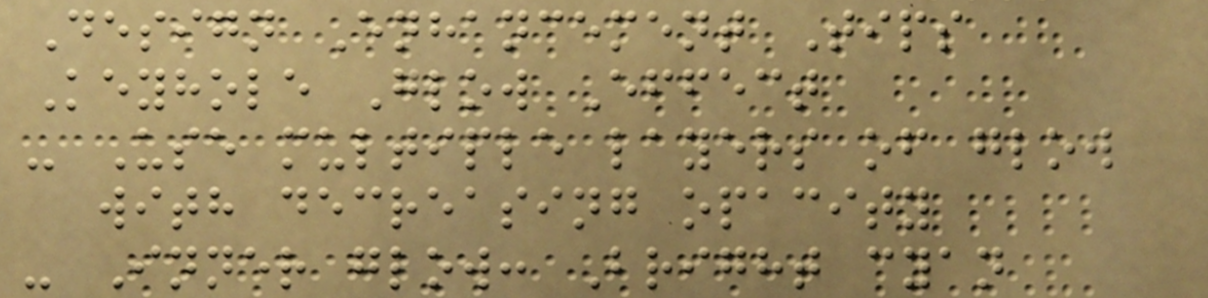Design Enhancement Tips
Keyhole Glow Effect
- Use multiple layers of glow
with decreasing opacity
- Inner glow: Bright cyan
